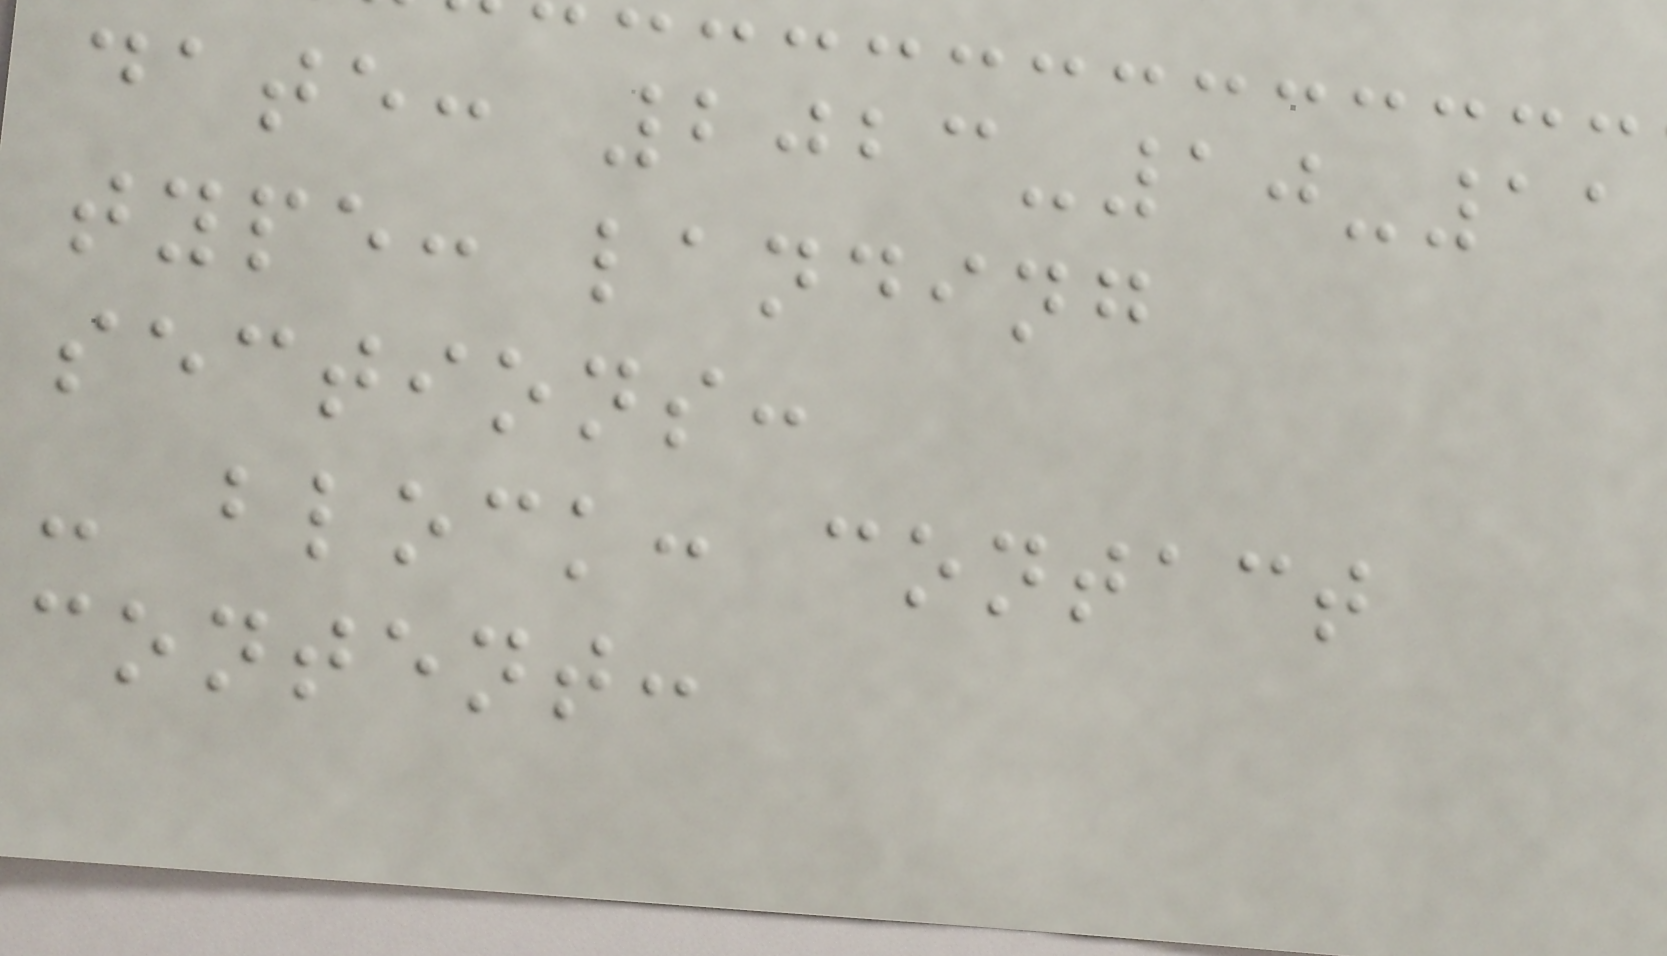date: 2023-10-11
type: landing
sections:
- block: contact
content:
